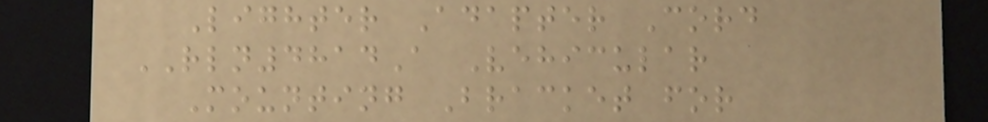Lighter Adapter Cord
RLN4814A Vehicular
Mounting Bracket for
